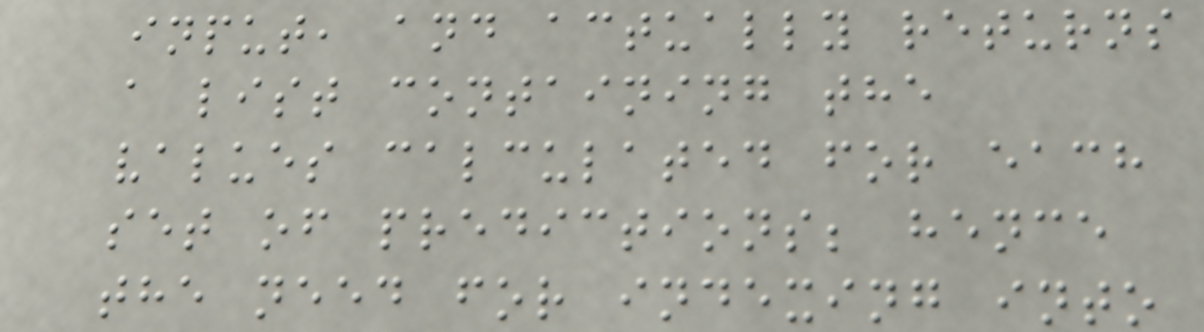input, and actually returns
a list containing the
values calculated for each
set of predictions; hence
the need for indexing into
